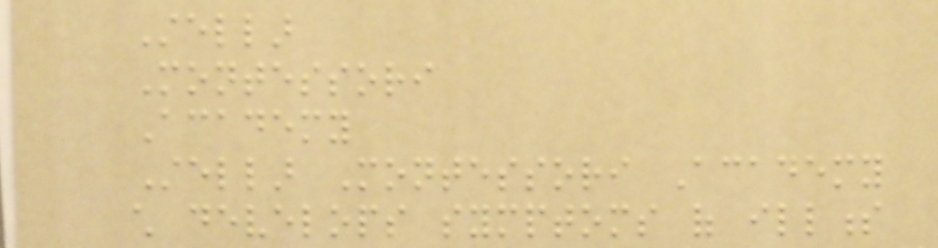Stellar
Montessori
Academy
Stellar Montessori Academy
child develops symptoms of illness
